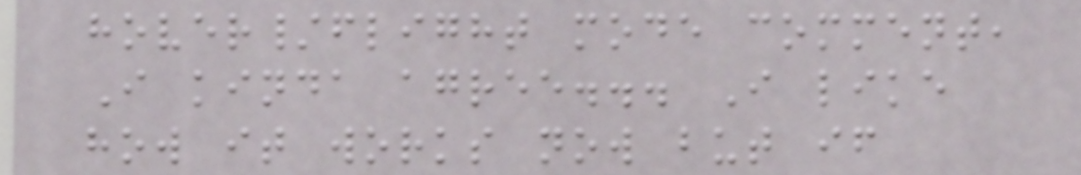hover/flight mode comment,
I kinda agree... I like
how it works now but if
